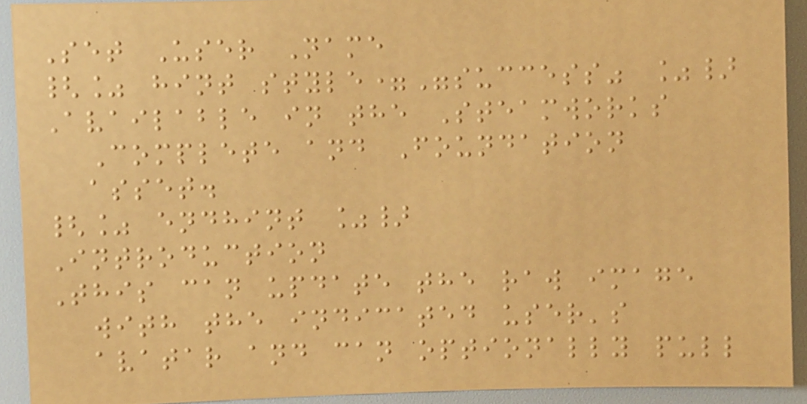Set User Name
{% hint style="success" %}
Available in the Steamworks
Complete and Foundation
asset.
{% endhint %}
Introduction
This can update the raw image
with the indicated user's
avatar and can optionally pull
